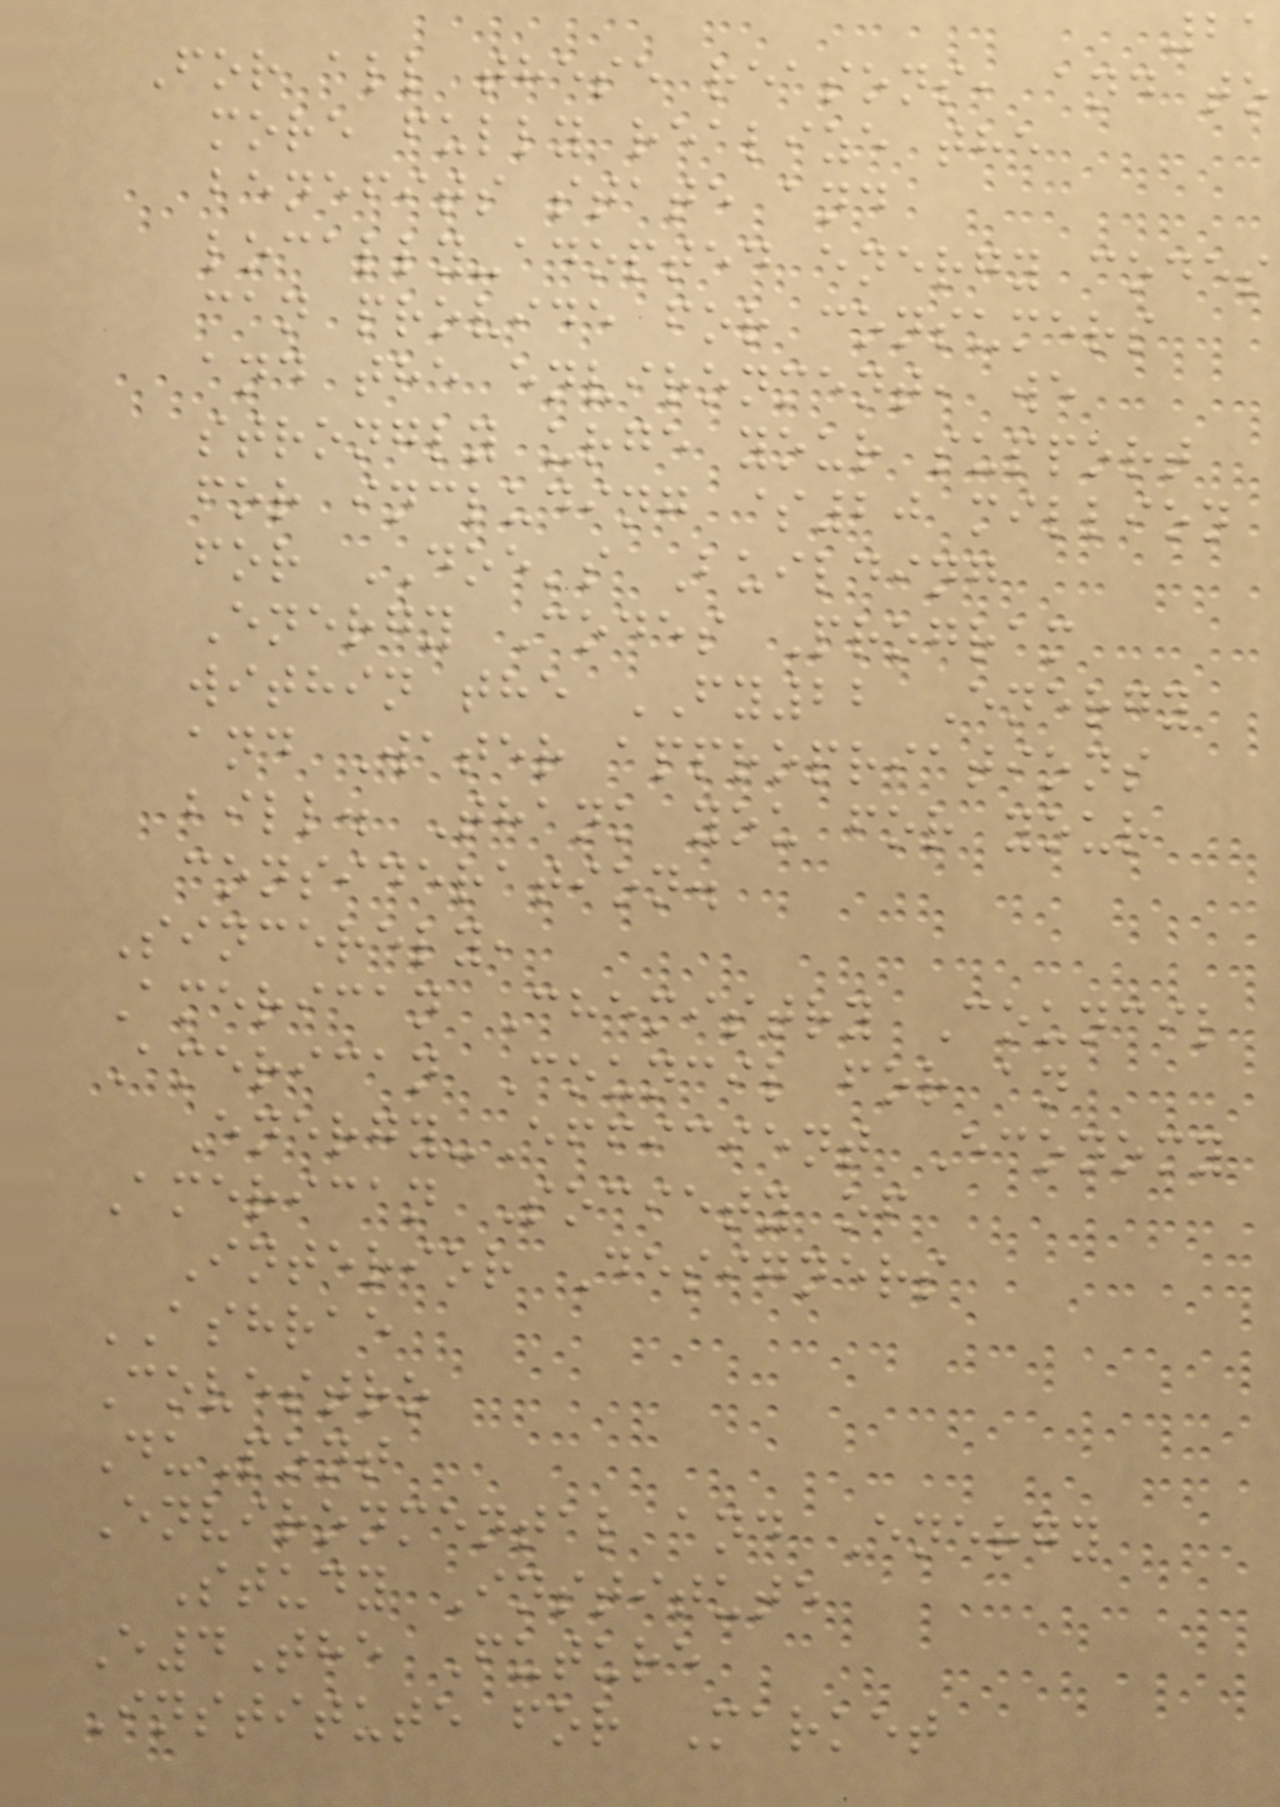21
For all these reasons, and to
more fully realize the
benefits state and
locally-adopted energy codes
can provide for consumers
and the environment, we
strongly urge your support
for including $20 million
for DOE's Building
Energy Codes Program
within the FY22 Energy
and Water appropriations
bill. Thank you for your
consideration.
Sincerely,
American Chemistry Council
American Council for an
Energy-Efficient Economy
American Society of
Interior Designers
ASHRAE
Covestro
DuPont
Environmental and Energy
Study Institute
E4The Future
Institute for Market
